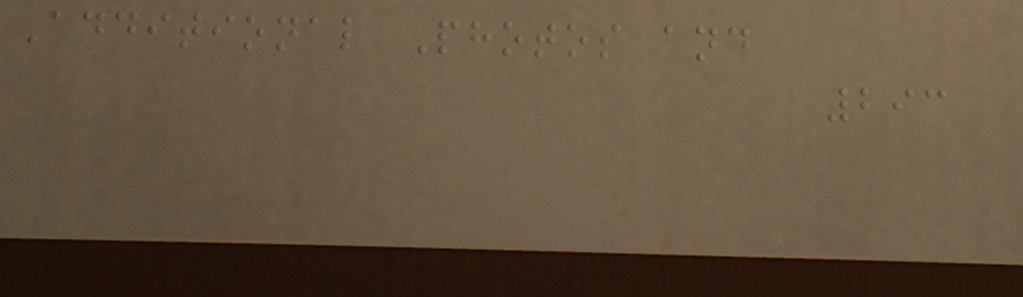Additional Photos and
293
